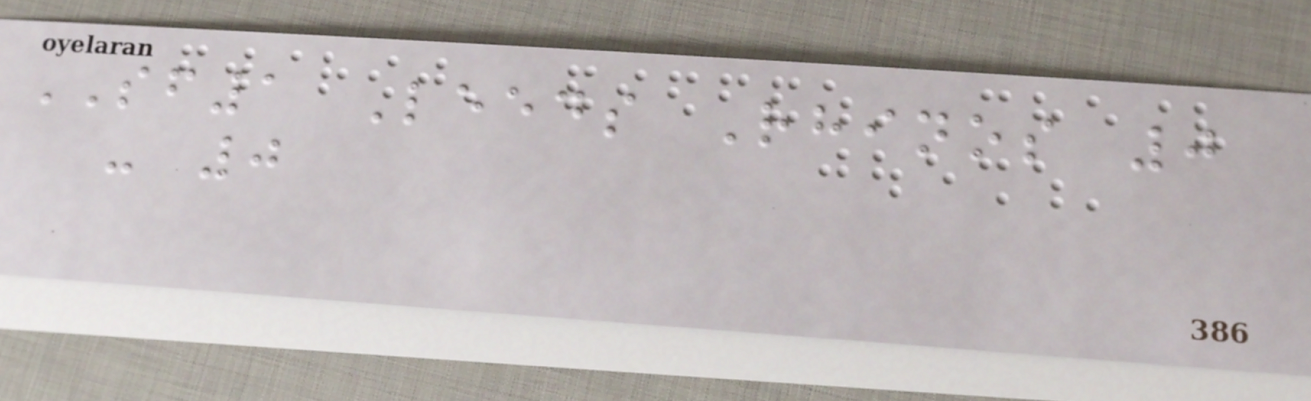SF1 Leeds Rhinos 0
- 0
